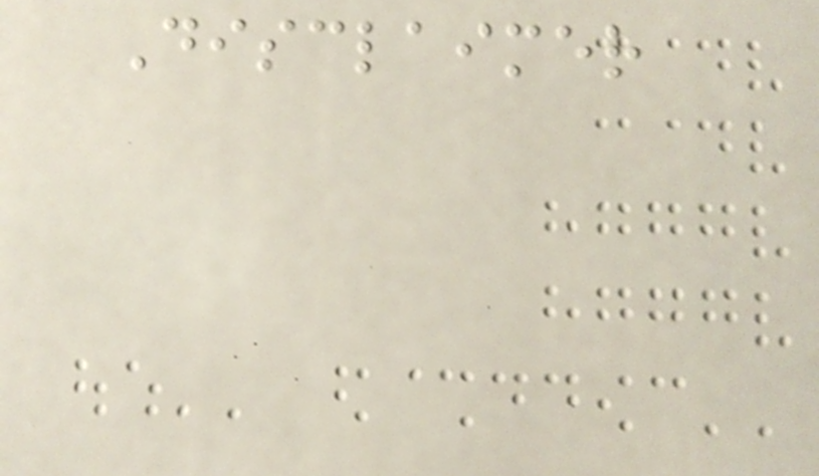Disclaimer
